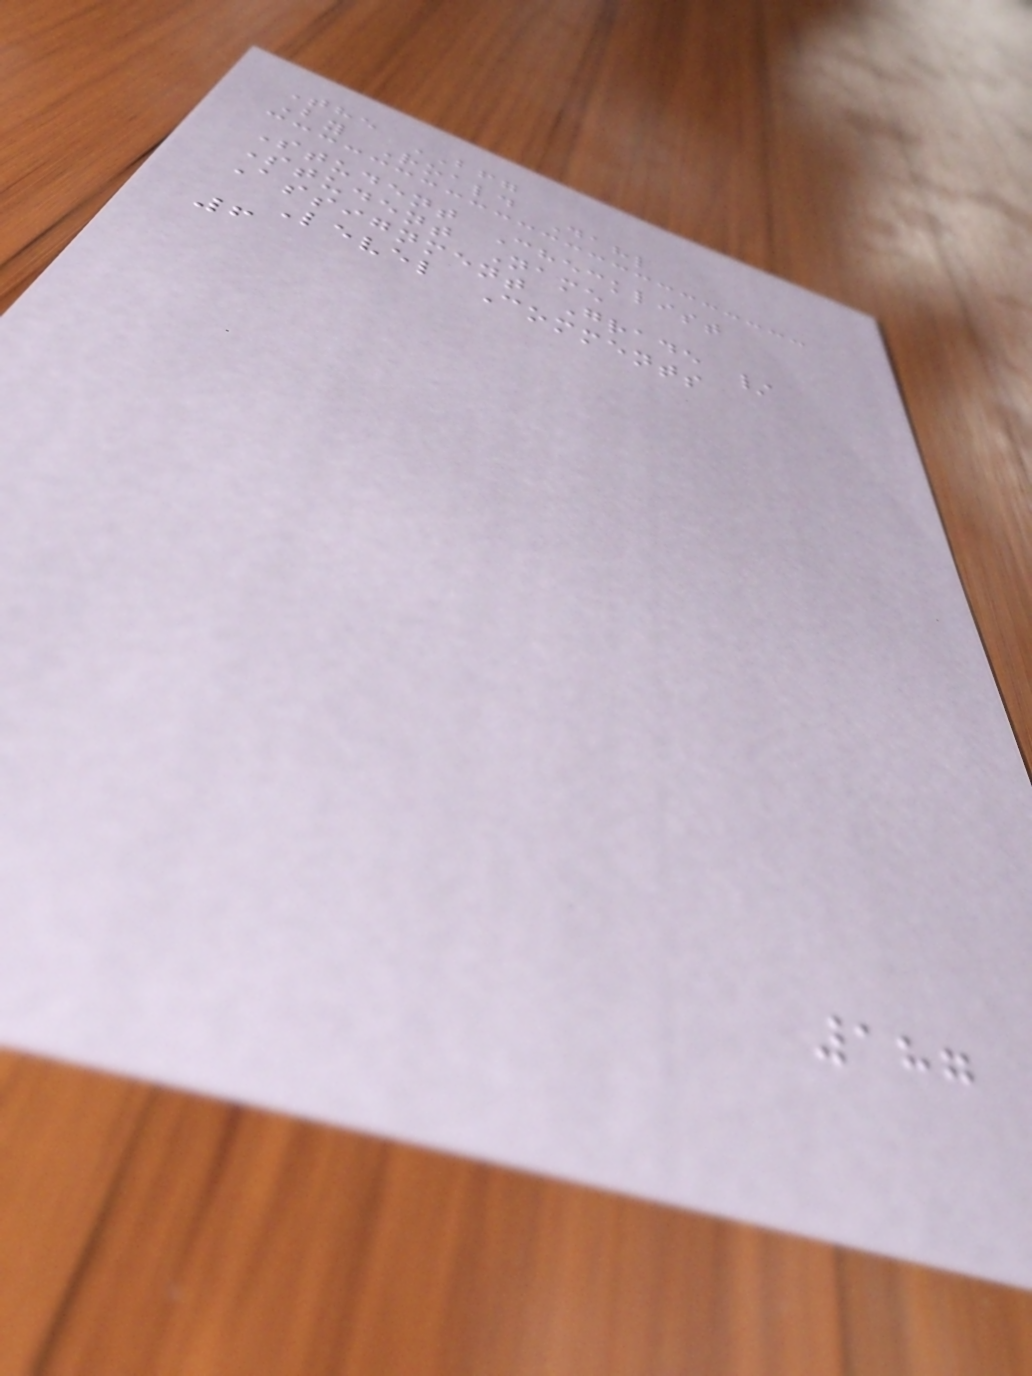The BFG
By Roald Dahl
Student Checklist
Student Name
Assignment Grade /
Level Comments
6
187
